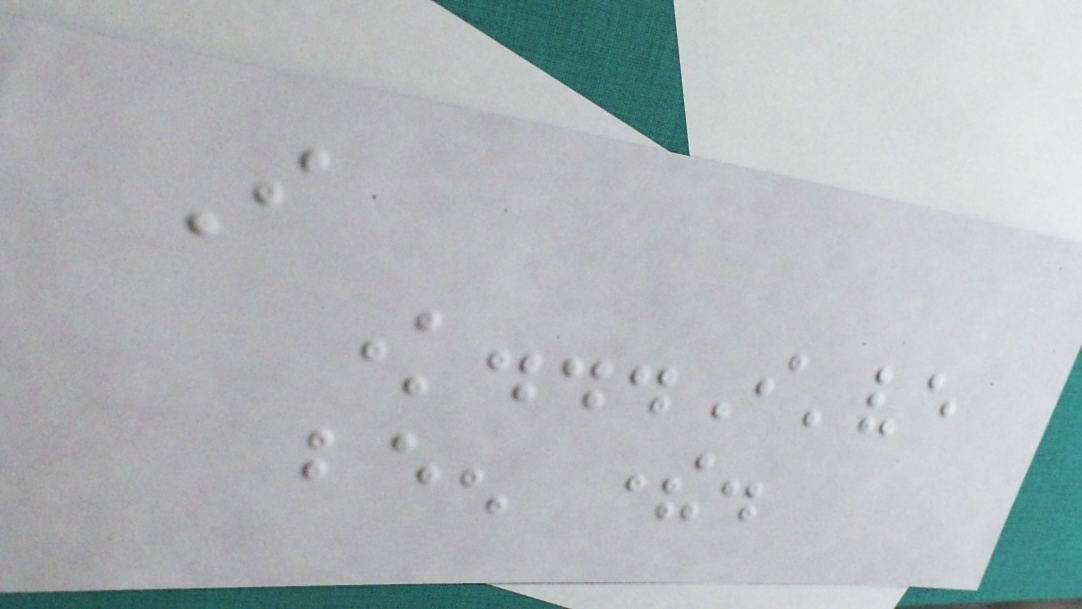I
know...I've
been there.
